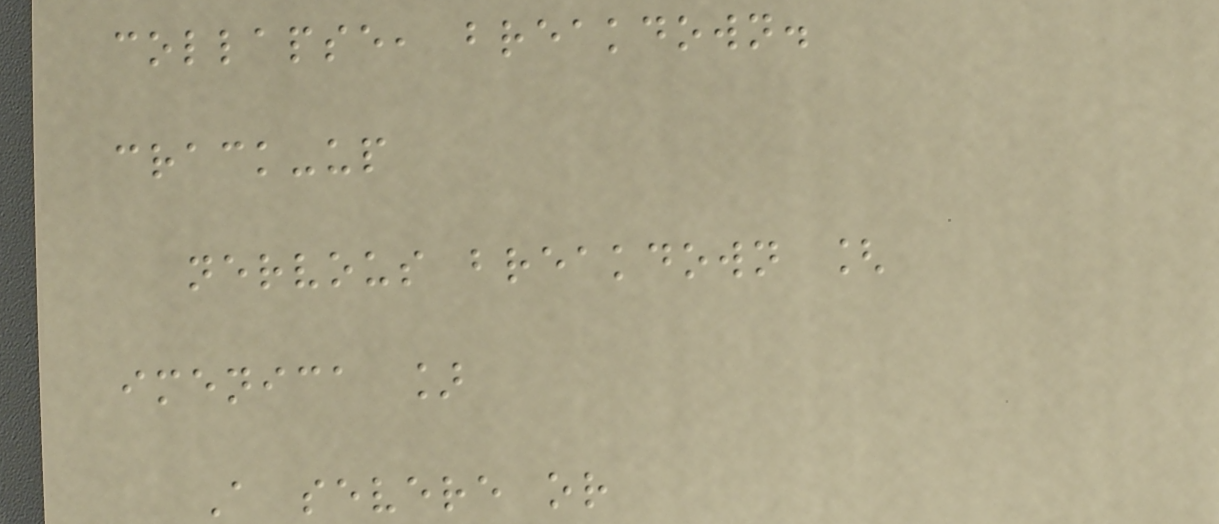collapse, breakdown.
crack-up
nervous breakdown [
imenica ]
A severe or
